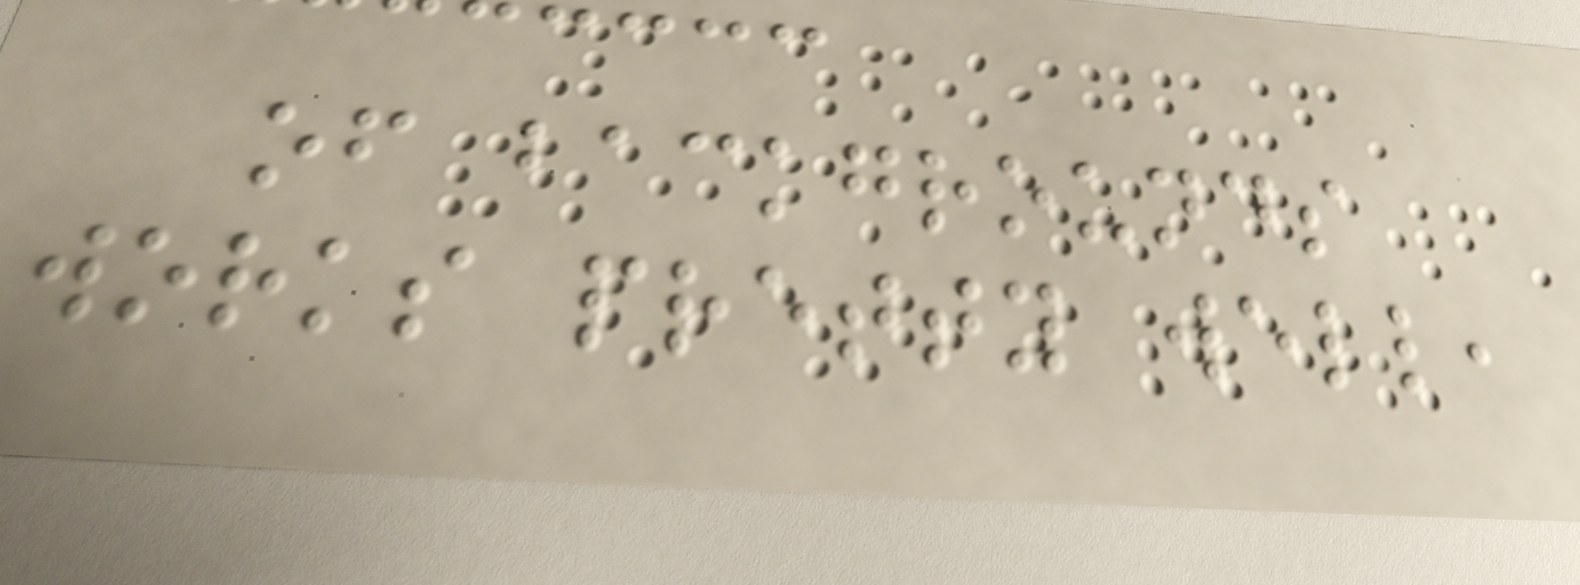of backgrounds
works pretty well,
